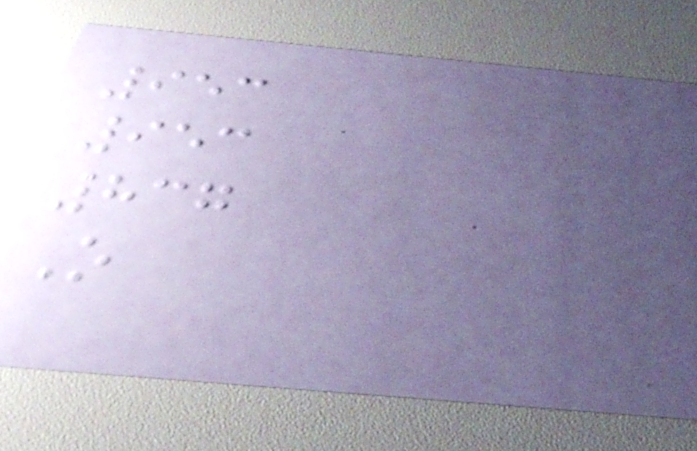953
953
837
O
